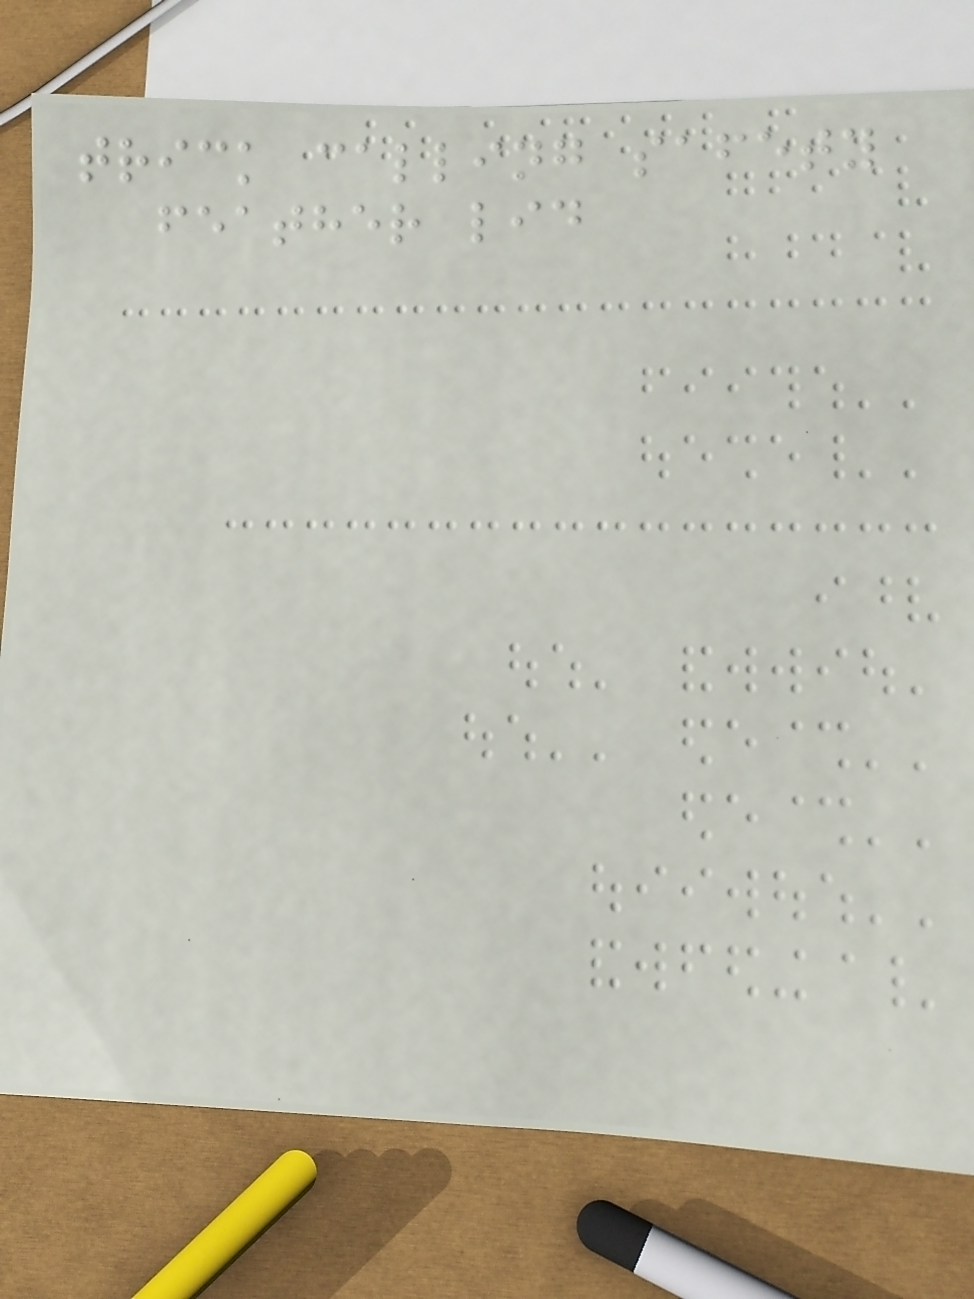trick calling safety
feather lid
